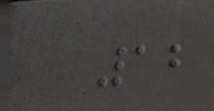12
